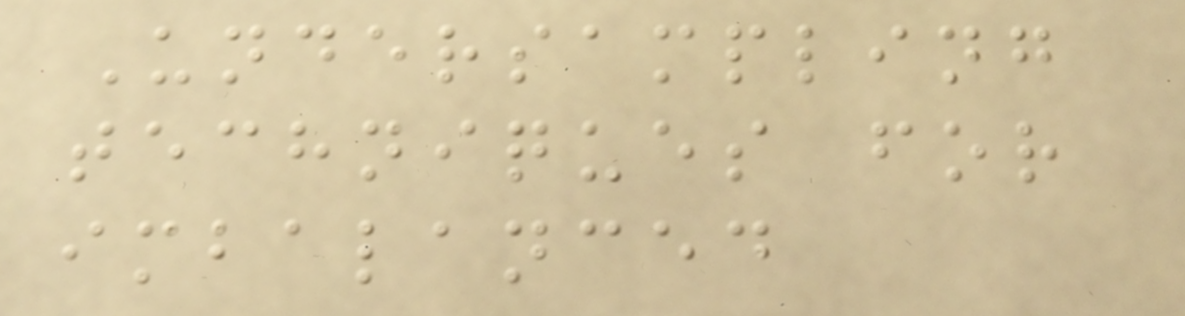Undersampling
techniques for
imbalanced
